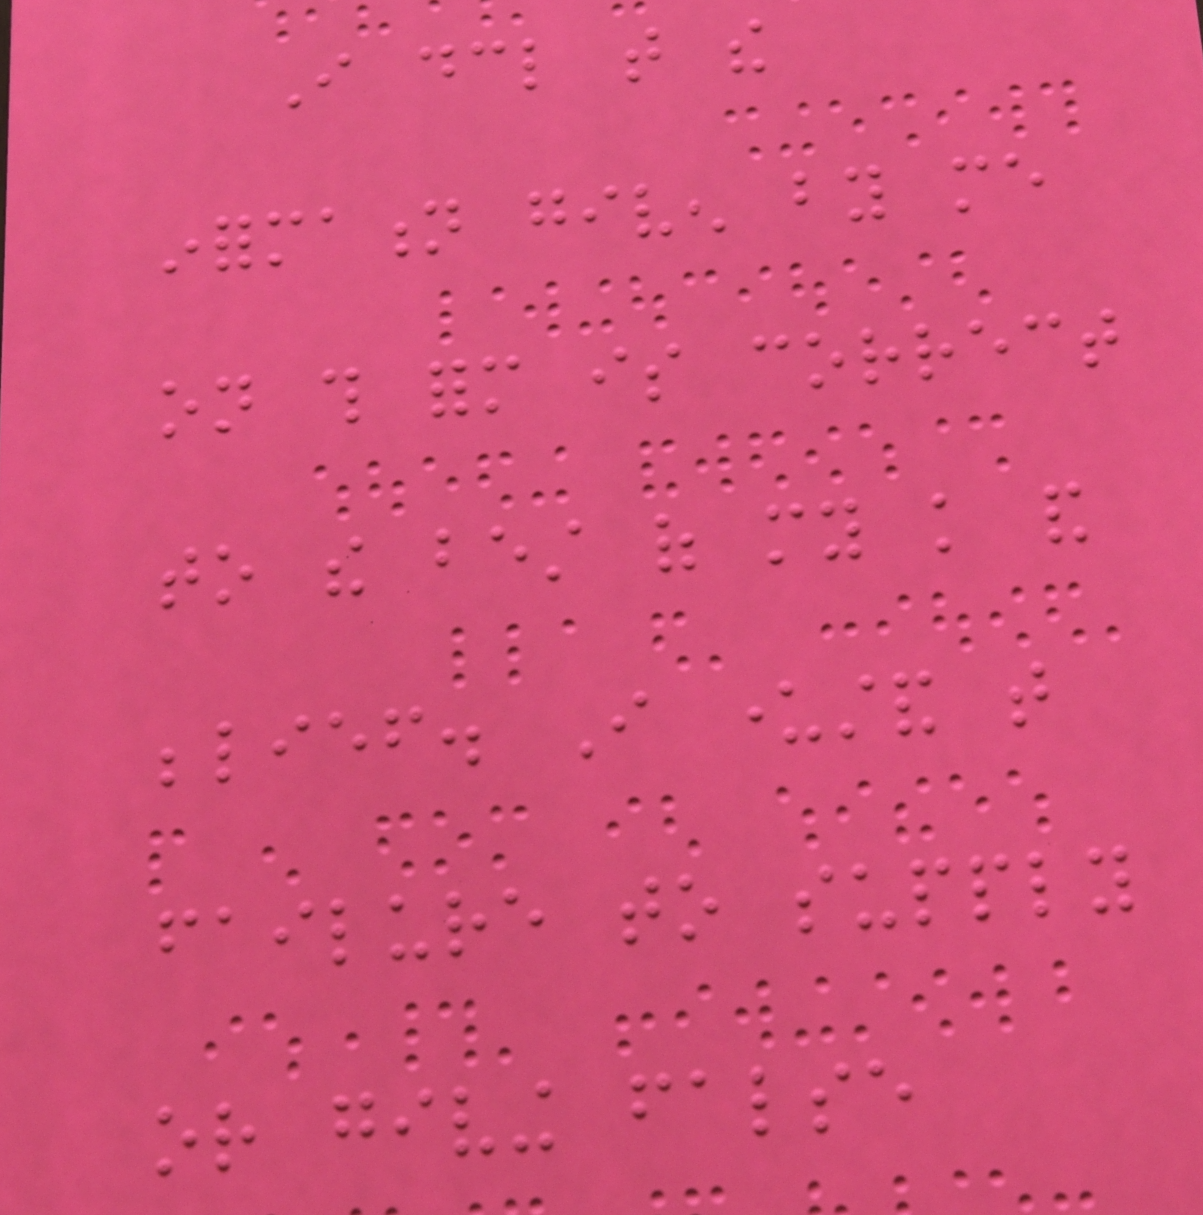I declare that the
information given by me
on this form is correct
to the best of my knowledge and
belief. I understand that
failure to supply
or giving false
